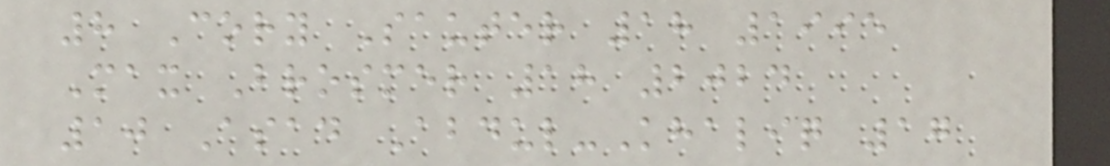8 Cory Sauter 18 1995
Max Brosmer 18 2024
10 Asad Abdul-Khaliq 17
